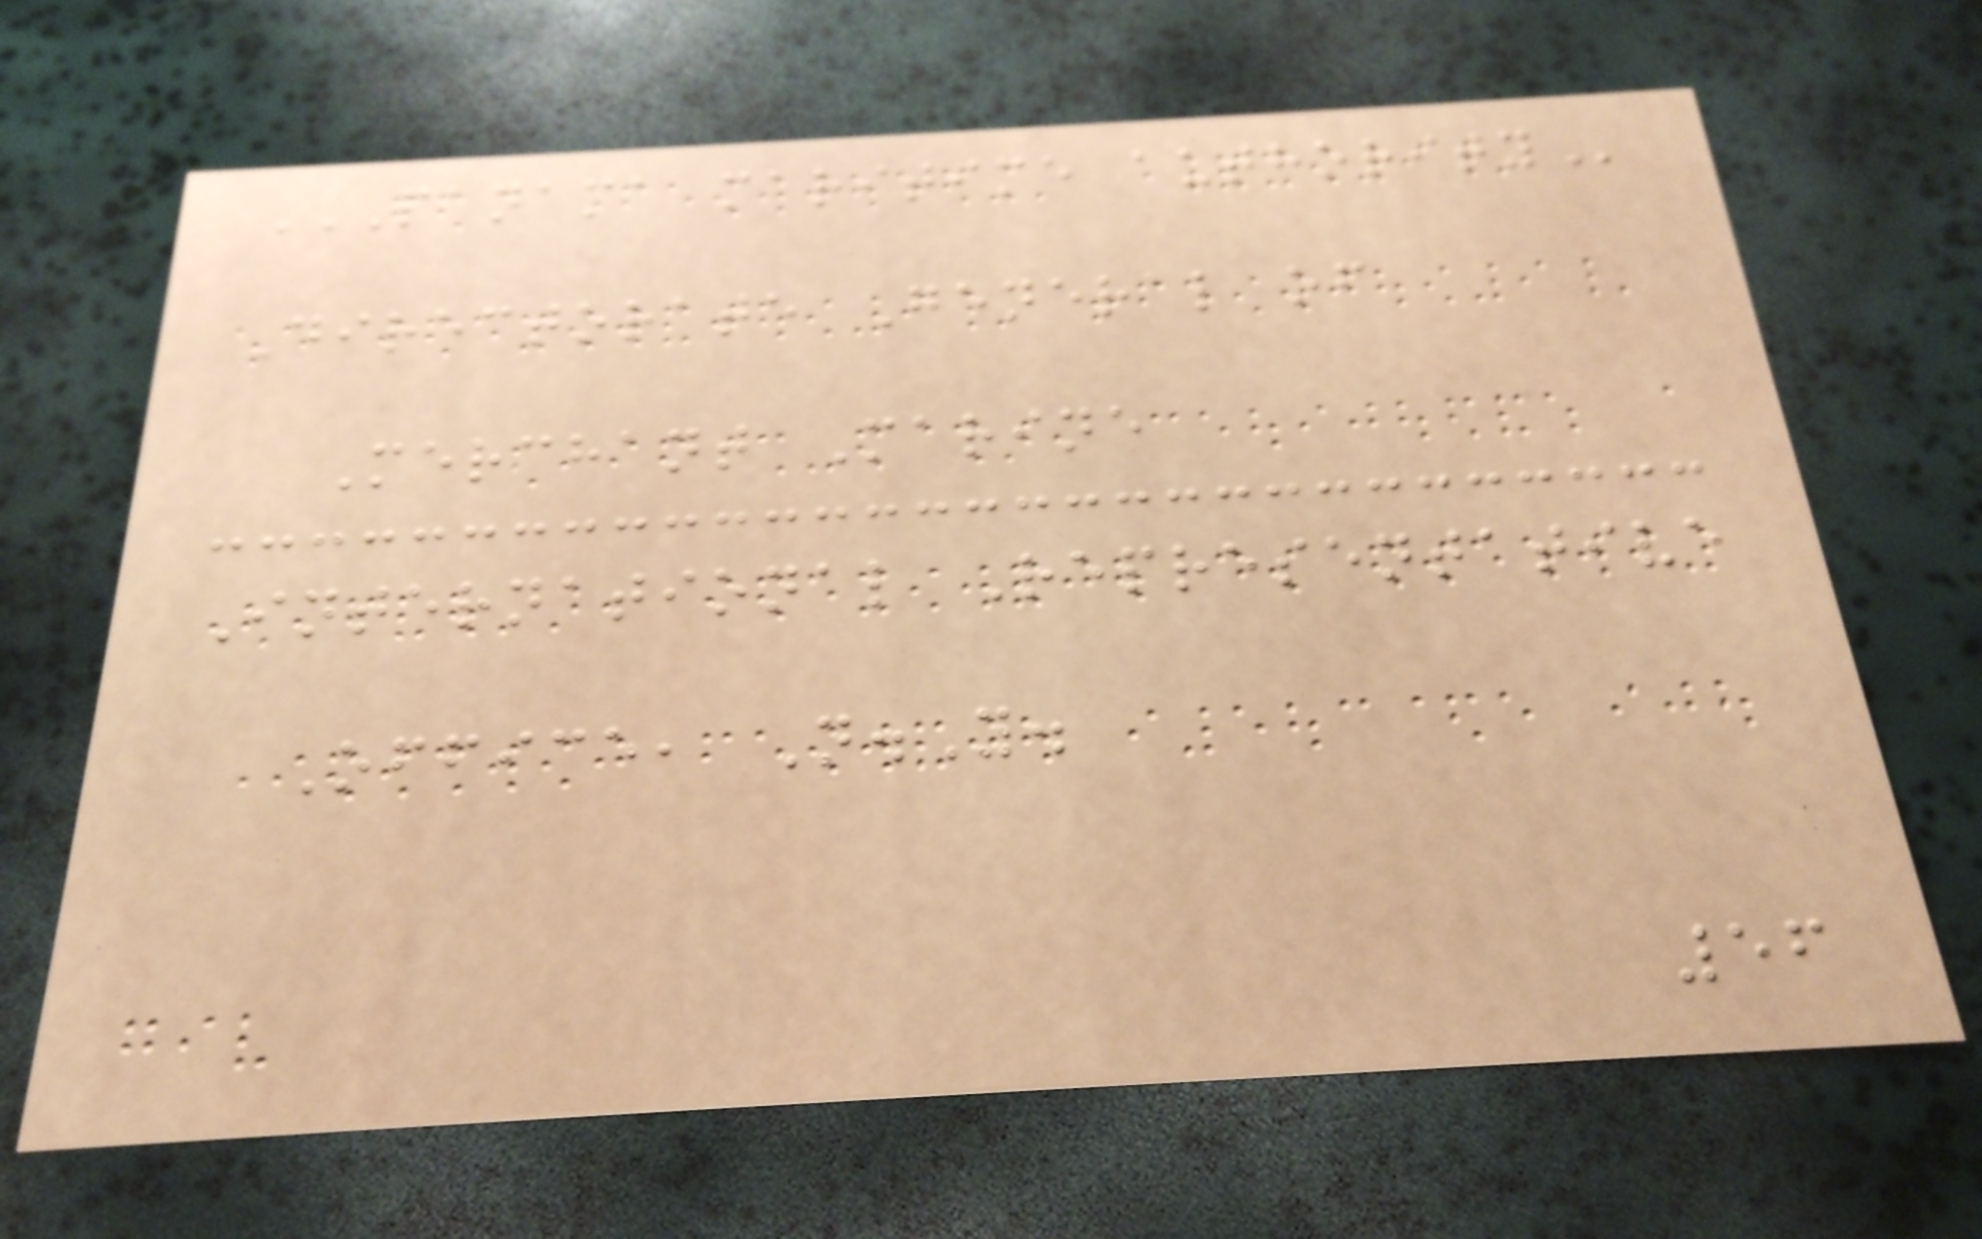PANAMA MARITIME AUTHORITY
Directorate General of
Merchant Marine
International Representative
Office, N.Y.
56
